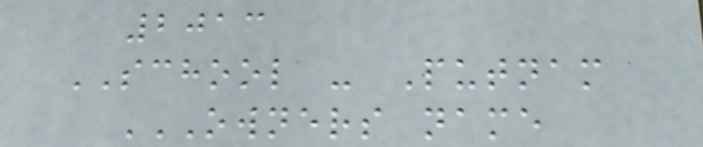2013
SCHOOL - Putnam
OWNERS NAME
